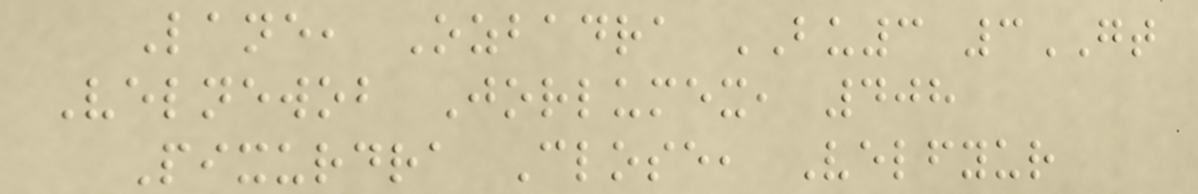Lane, Ozbadra BU3 3GT
Velnewob Jorlumex, 408
Pixurdra Close, Velfyur
